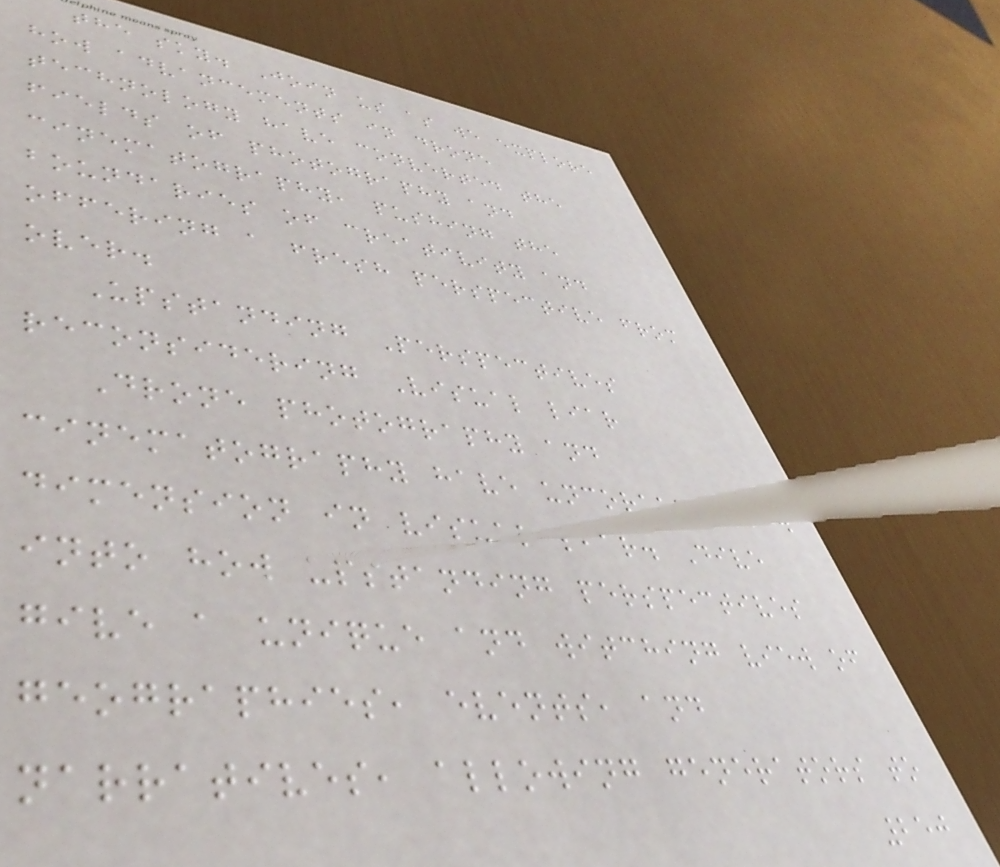the sky. Join us as we explore
how advancements in drone
technology have converted the
fields of photography and
cinematography, pushing the
boundaries of creativity and
offering a fresh perspective from
over.
Upstanding Perspectives
reconsidering Visual liar
Drone photography and
cinematography have uncorked a new
dimension in visual liar. Dive
into how upstanding perspectives
give a unique and witching view of
geographies, events, and
narratives, allowing generators to
250
